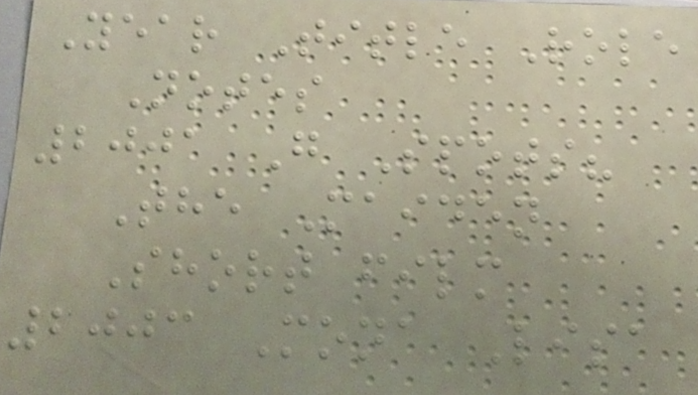Year Title Role
Notes
2001 G Spots?
The Maiden
Short film
2003 Mona Lisa
